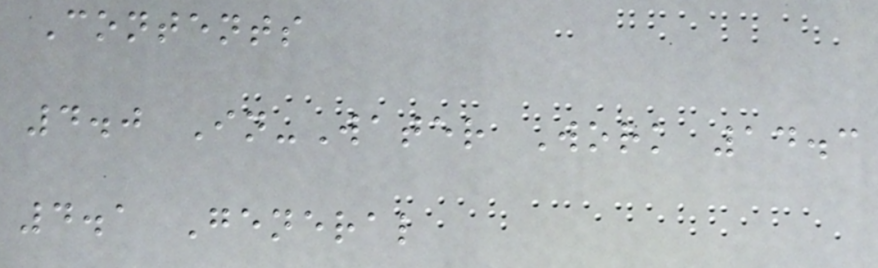Contents
4.0 In-Water Work 14.3
4.1 General
